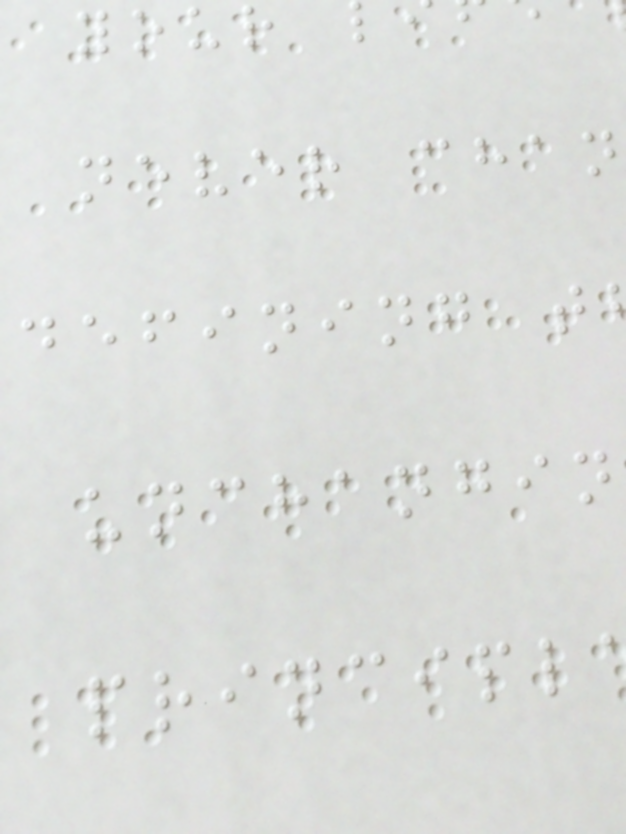your
never chan
defining t
unchangin
principl
